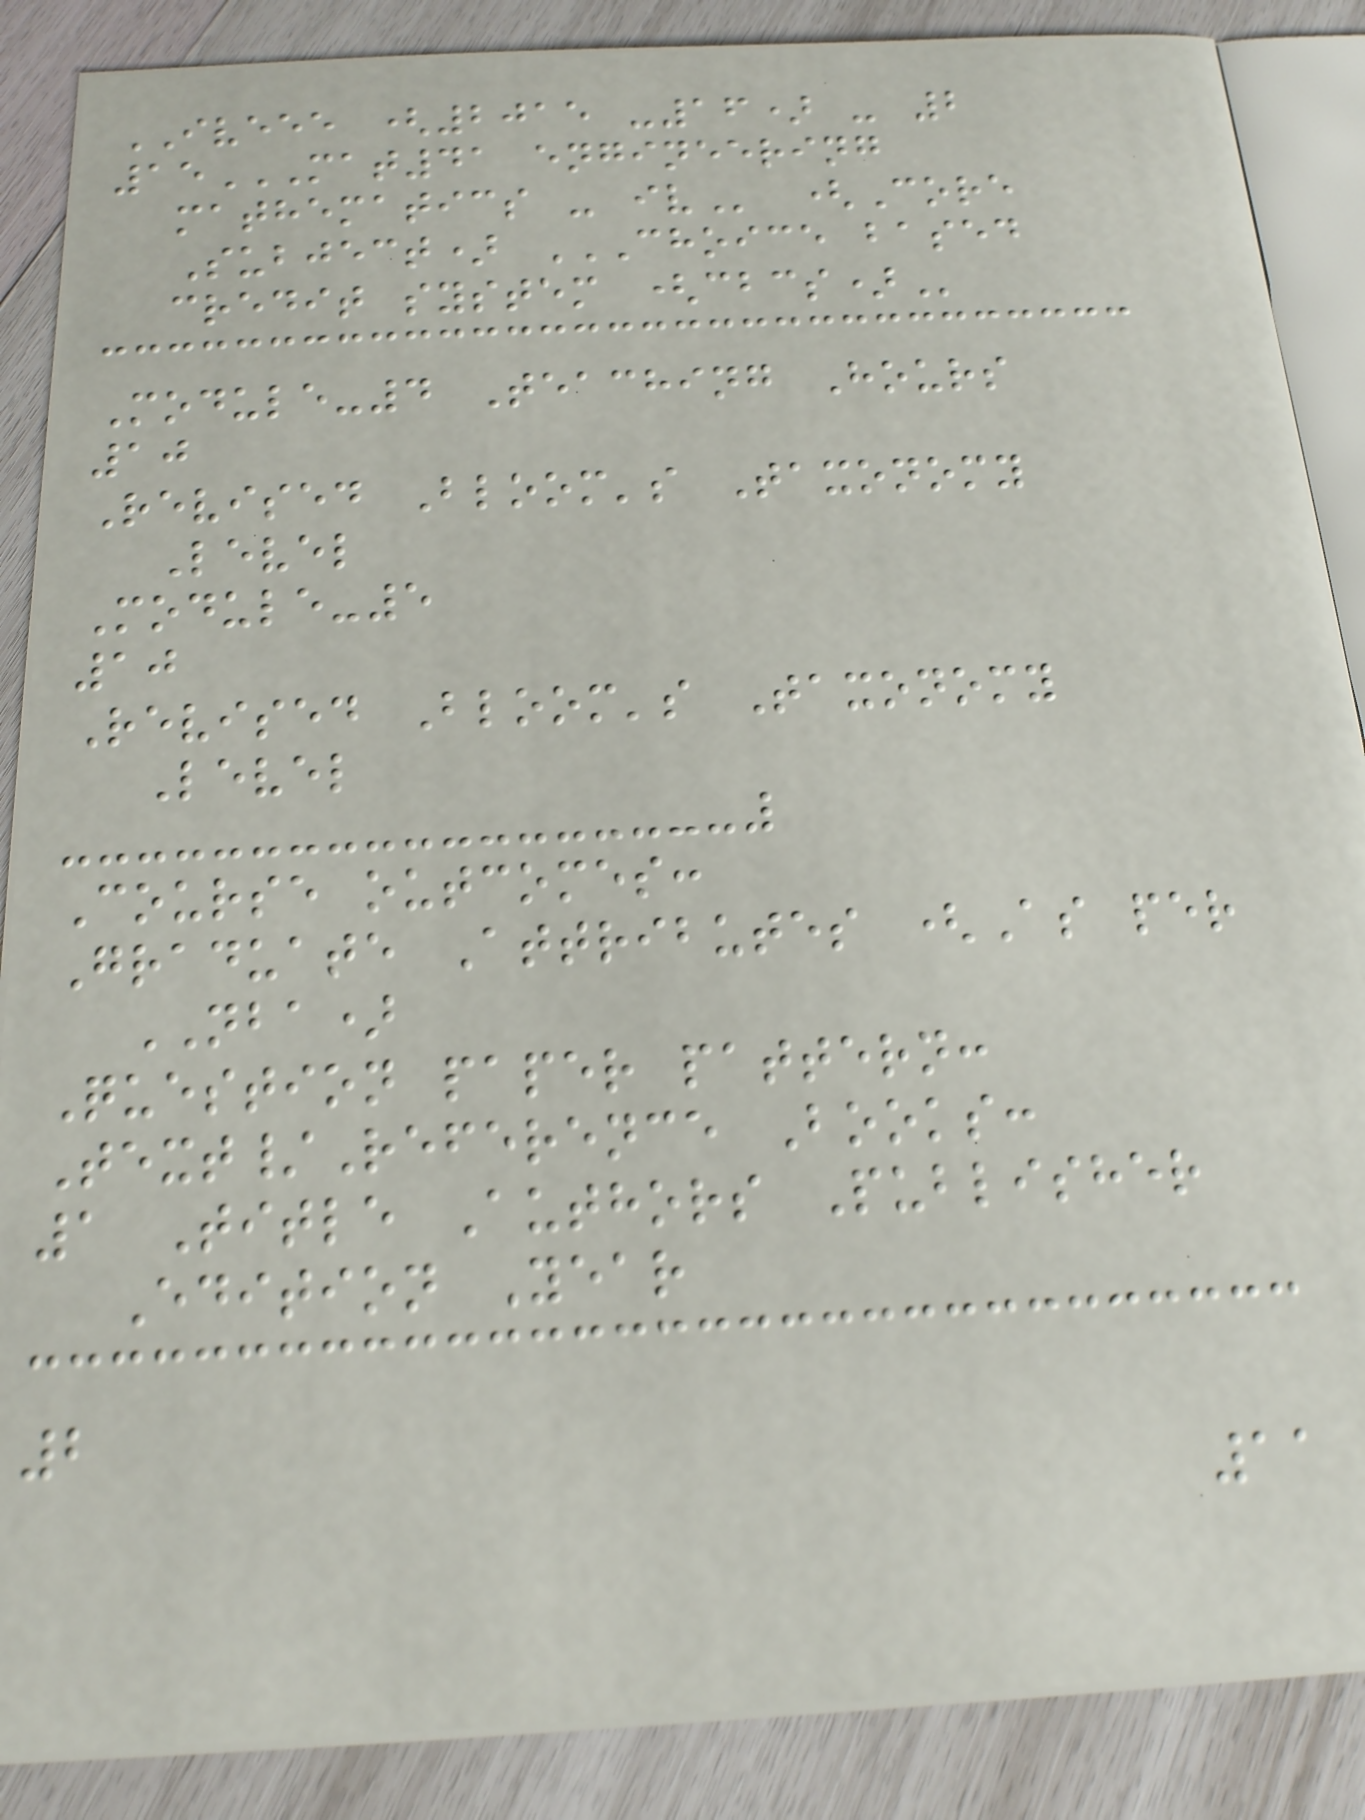IVEEE (2015 -16) - 2
15MAT41 ENGINEERING
MATHEMATICS - IV (Core
Subject) CHOICE BASED
CREDIT SYSTEM (CBCS)
Module-4 Teaching Hours
10
Revised Bloom's Taxonomy
Level
Module-5
10
Revised Bloom's Taxonomy
Level
Course outcomes:
Graduate Attributes (As per
NBA)
Question paper pattern:
Text/Reference Books:
1 Title Authors Publisher
Edition Year
2
11
